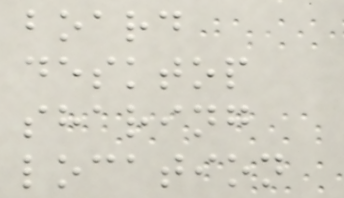board
desktop
sharing
location
